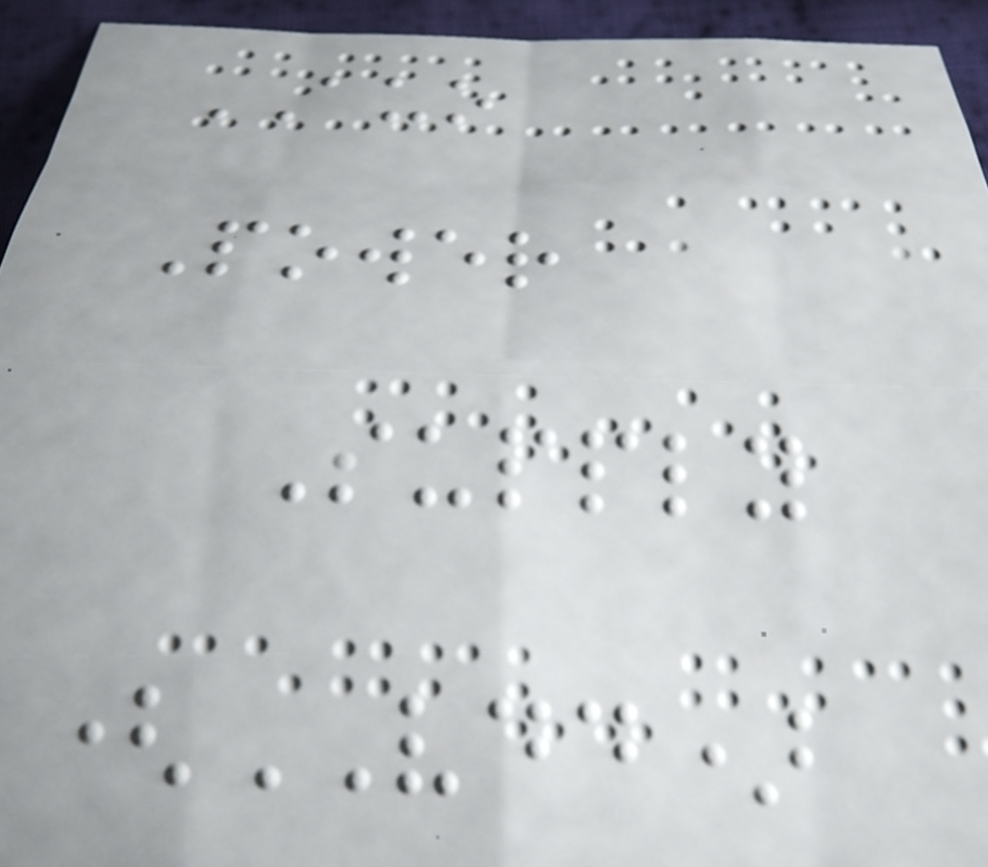AUO
Power
Supply
(VDD)
